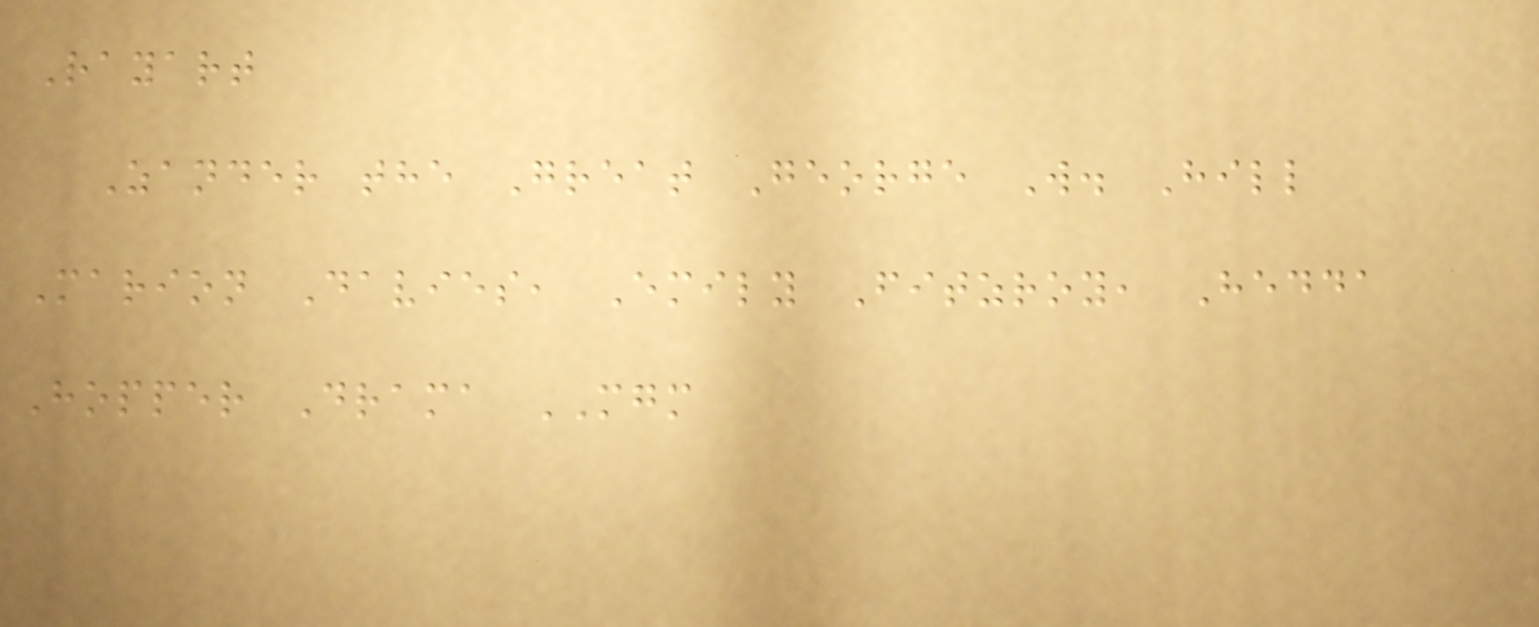Rayart
Zander the Great George W. Hill
Marion Davies, Emily Fitzroy, Hedda
Hopper Drama MGM
